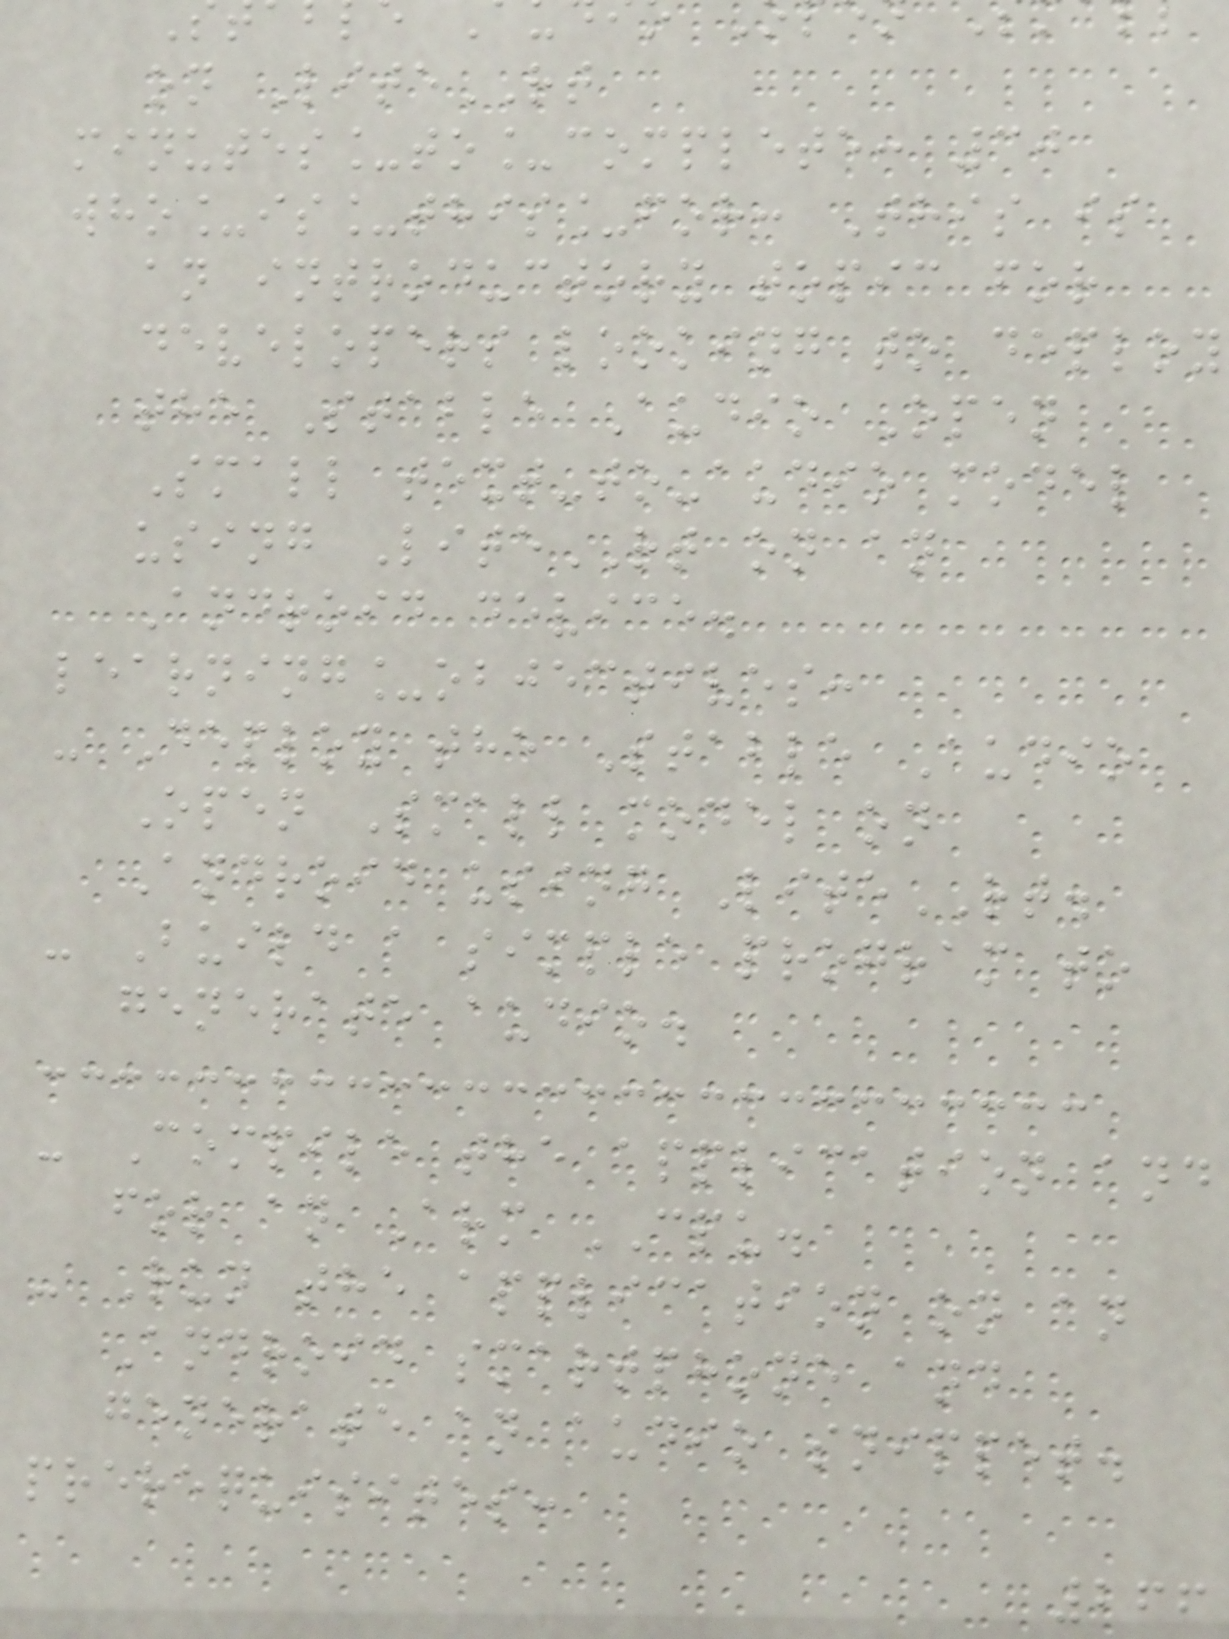on LiteRT
minutes_to_complete: 30
who_is_this_for: This is
an introductory topic for
developers looking to deploy
the Stable Audio Open
Small text-to-audio model
using LiteRT on an
Android device.
learning_objectives:
- Deploy the Stable Audio
Open Small model on
Android using LiteRT.
- Build a simple program to
generate audio.
- Compile the application and
for an Arm CPU.
- Run the application on an
Android smartphone and
generate an audio snippet.
prerequisites:
266
